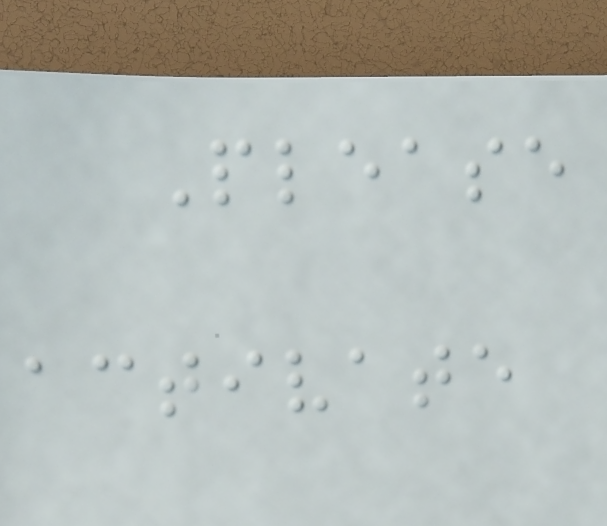Please
activate
